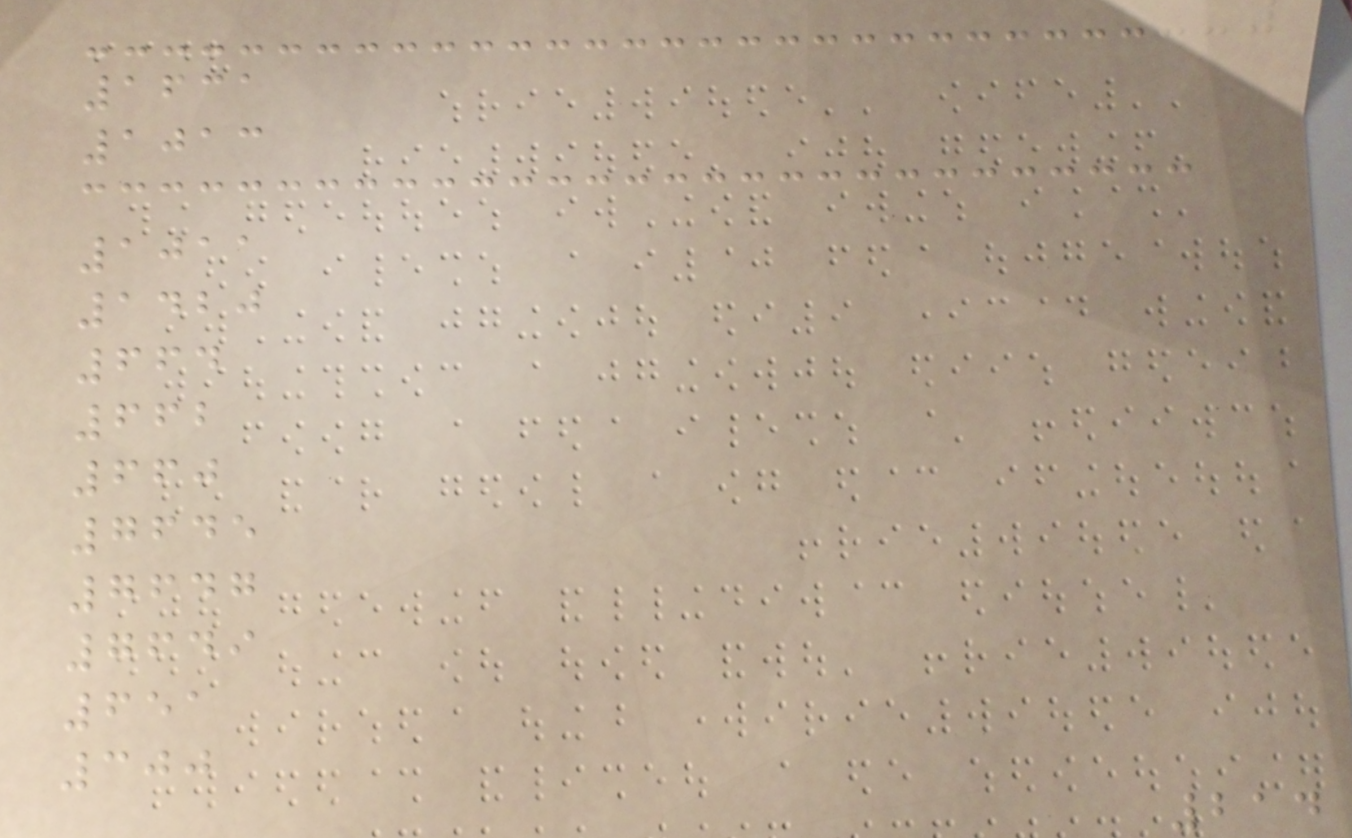1631
1013
1011
1420
664
662
660
7645
7647
7649
651
300
214
